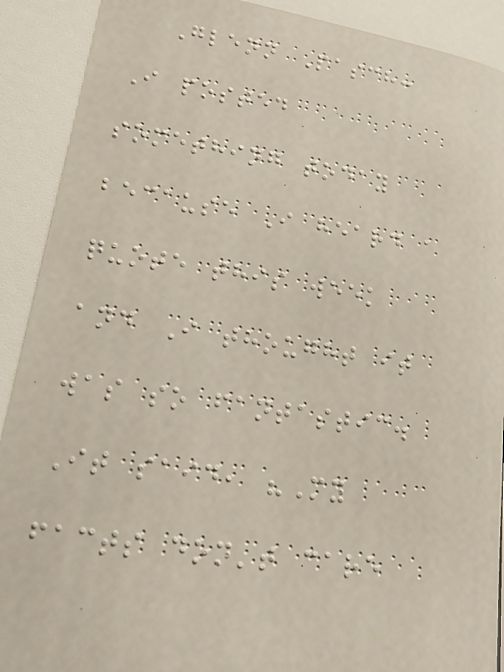Glenn Pasch:
I posted
something today
because I heard a
quote this week
and I thought it
was so fantastic.
It said, "My
facts don't care
